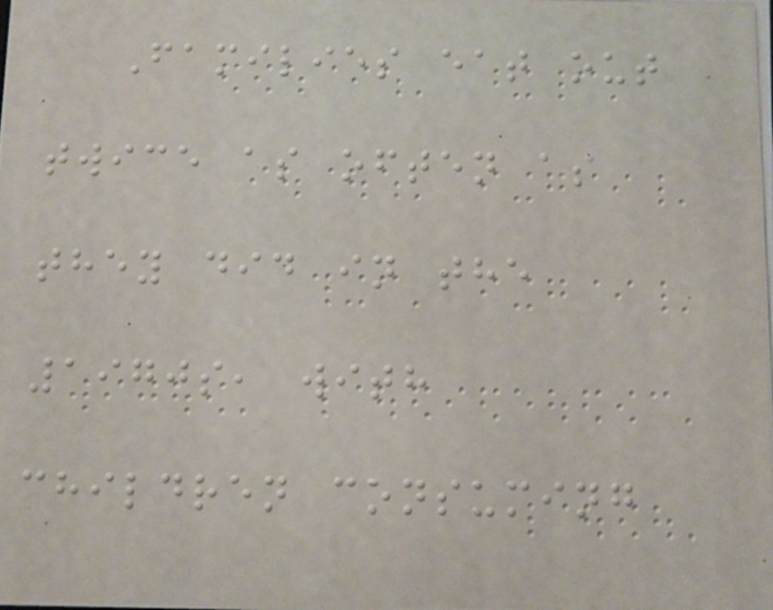Families eat out
twice as often as
they did in the
1970s, with
children consuming
